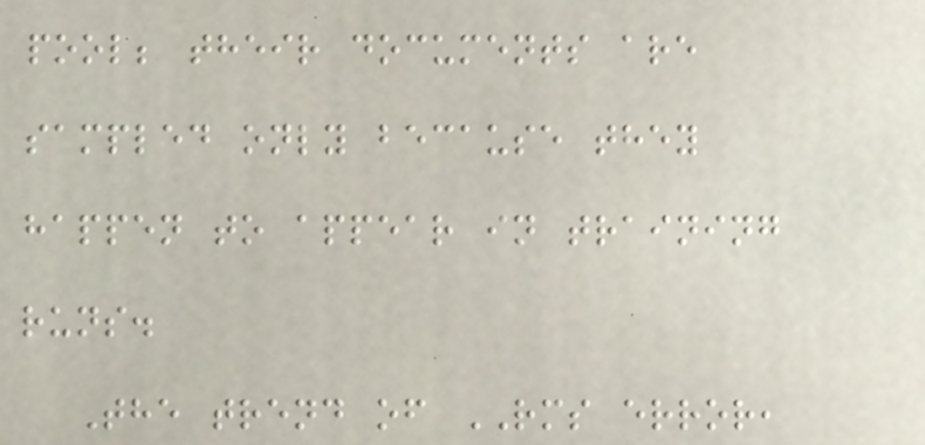pool; their documents are
sampled only because they
happen to appear in training
runs.
The trend of RMS error,
